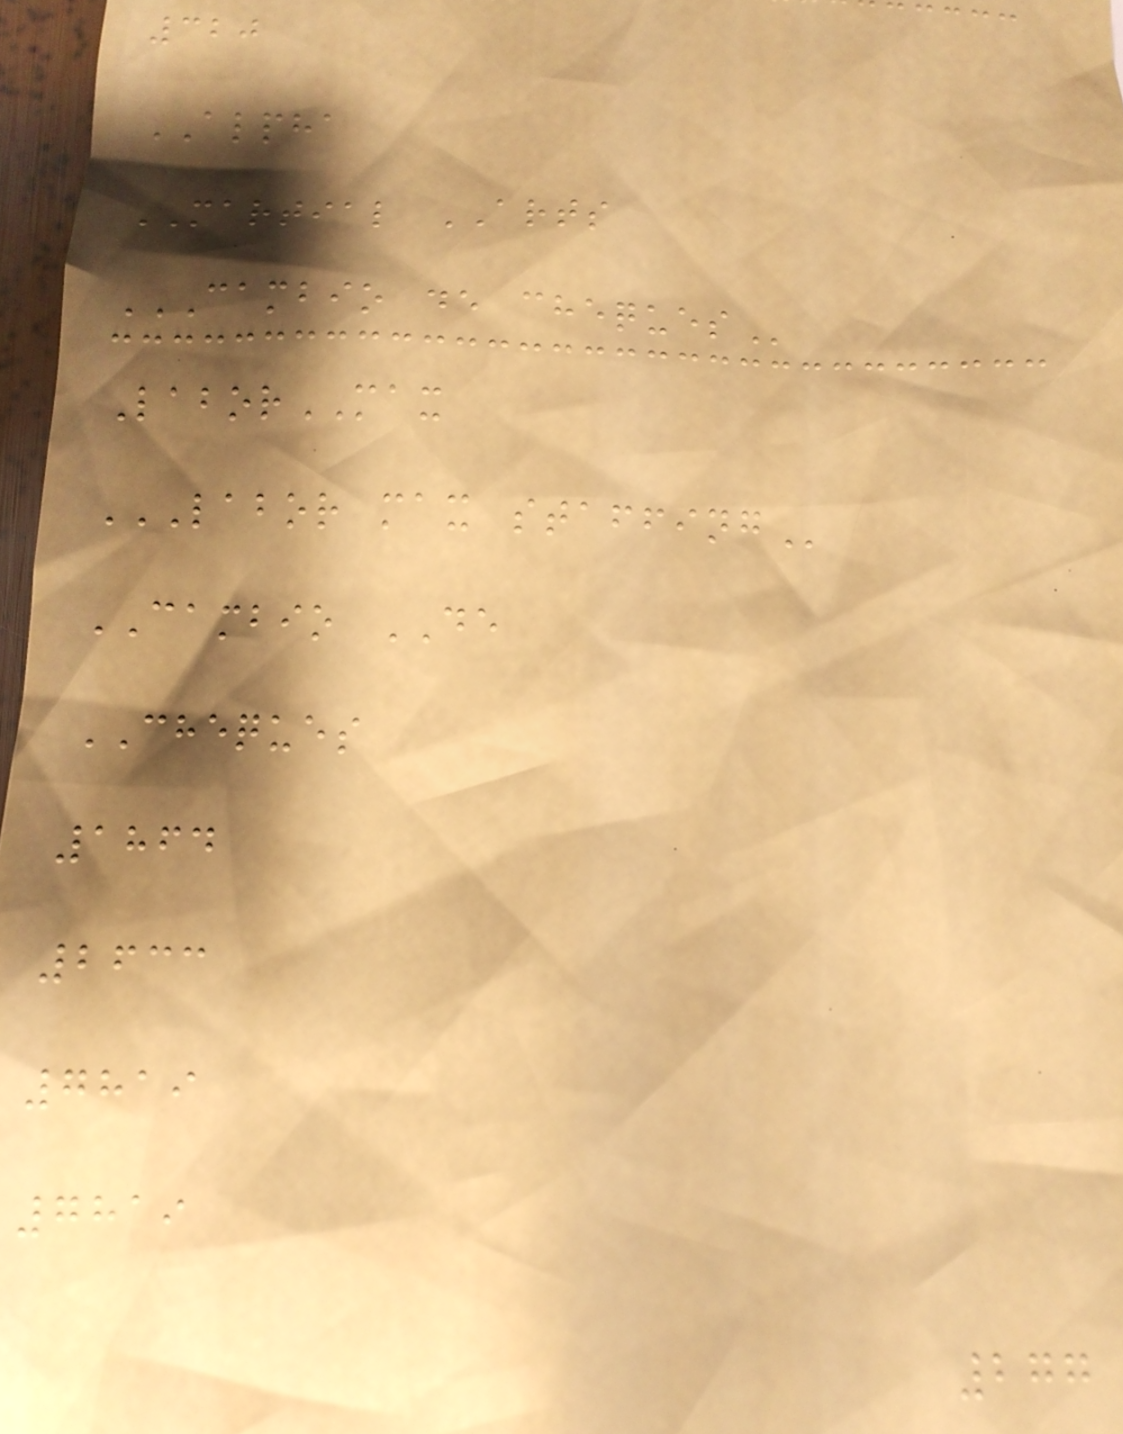320
ALPHA
MARTIAL ARTS
CAMBIO DE CHEQUES
LaborMAX
LABOR MAX STAFFING
CAMBIO DE
CHEQUES
1864
2633
7819
7819
277
